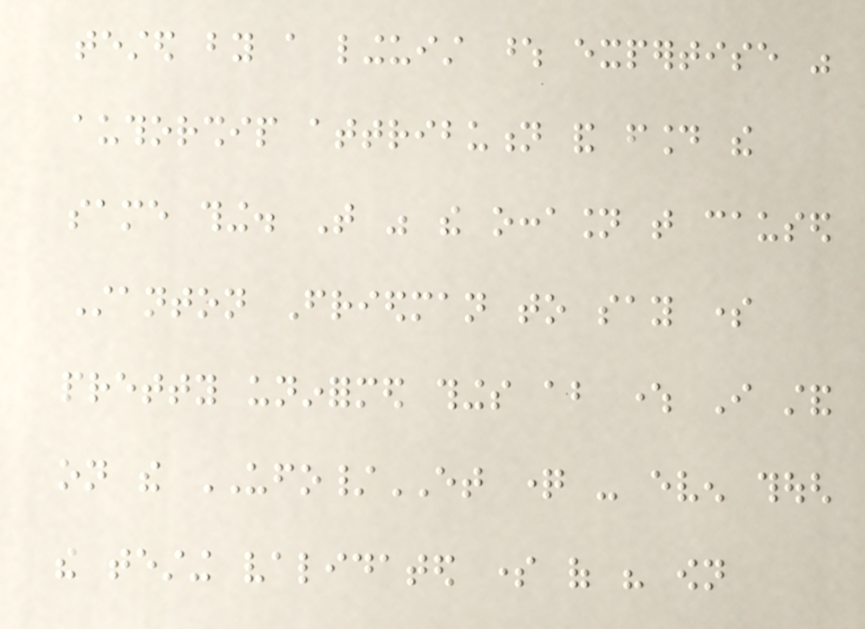tested by a linguist whose expertise was
authorship attribution and found the
same thing. That was the occasion that caused
Stanton Friedman to say some
pretty uninformed things about where I stand
on the UFO/ET question - even though
the testing validated some of his own
